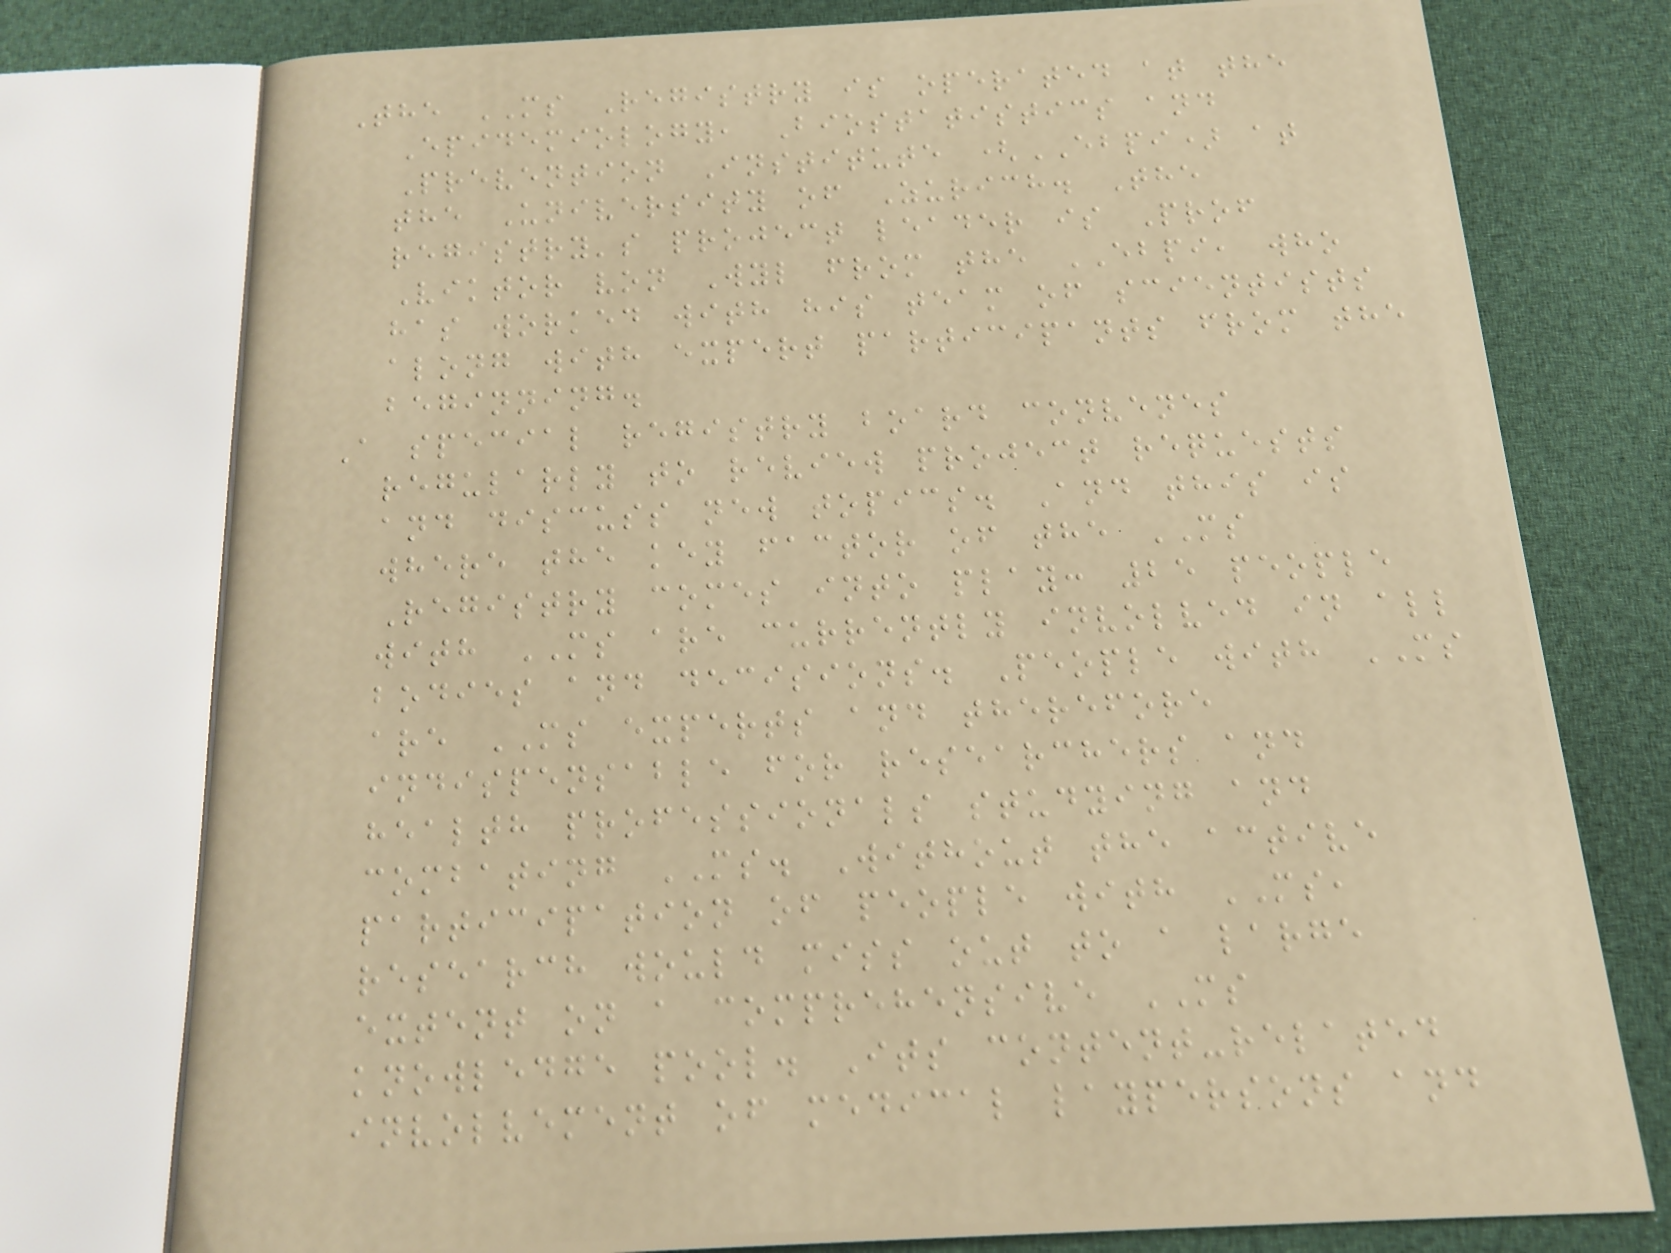The MS Registry is operated at the
Epidemiology, Biostatistics and
Prevention Institute (EBPI) at
the University of Zurich. The
registry's project leader is Prof
Viktor von Wyl from the EBPI, who
has worked with his team of scientists
along with expert participants from the
beginning.
A special registry board convenes
regularly to review project requests
and discuss new topics. And this is
where the key factor of the MS
Registry comes into play: 25 people
with MS are currently involved in all
bodies and decisions. People with MS
are MS experts and therefore
indispensable for researchers and
health professionals studying and
combating MS. Without the active
participation of people with MS,
research would miss out to a large
extent on a comprehensive MS
knowledge pool. Its content-related
involvement of medical laypersons and
